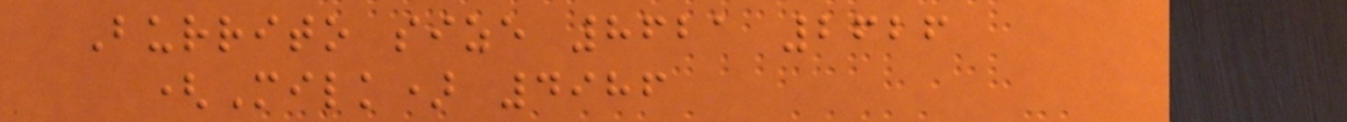Burrito size 8621 2626
(Milk) 4986
